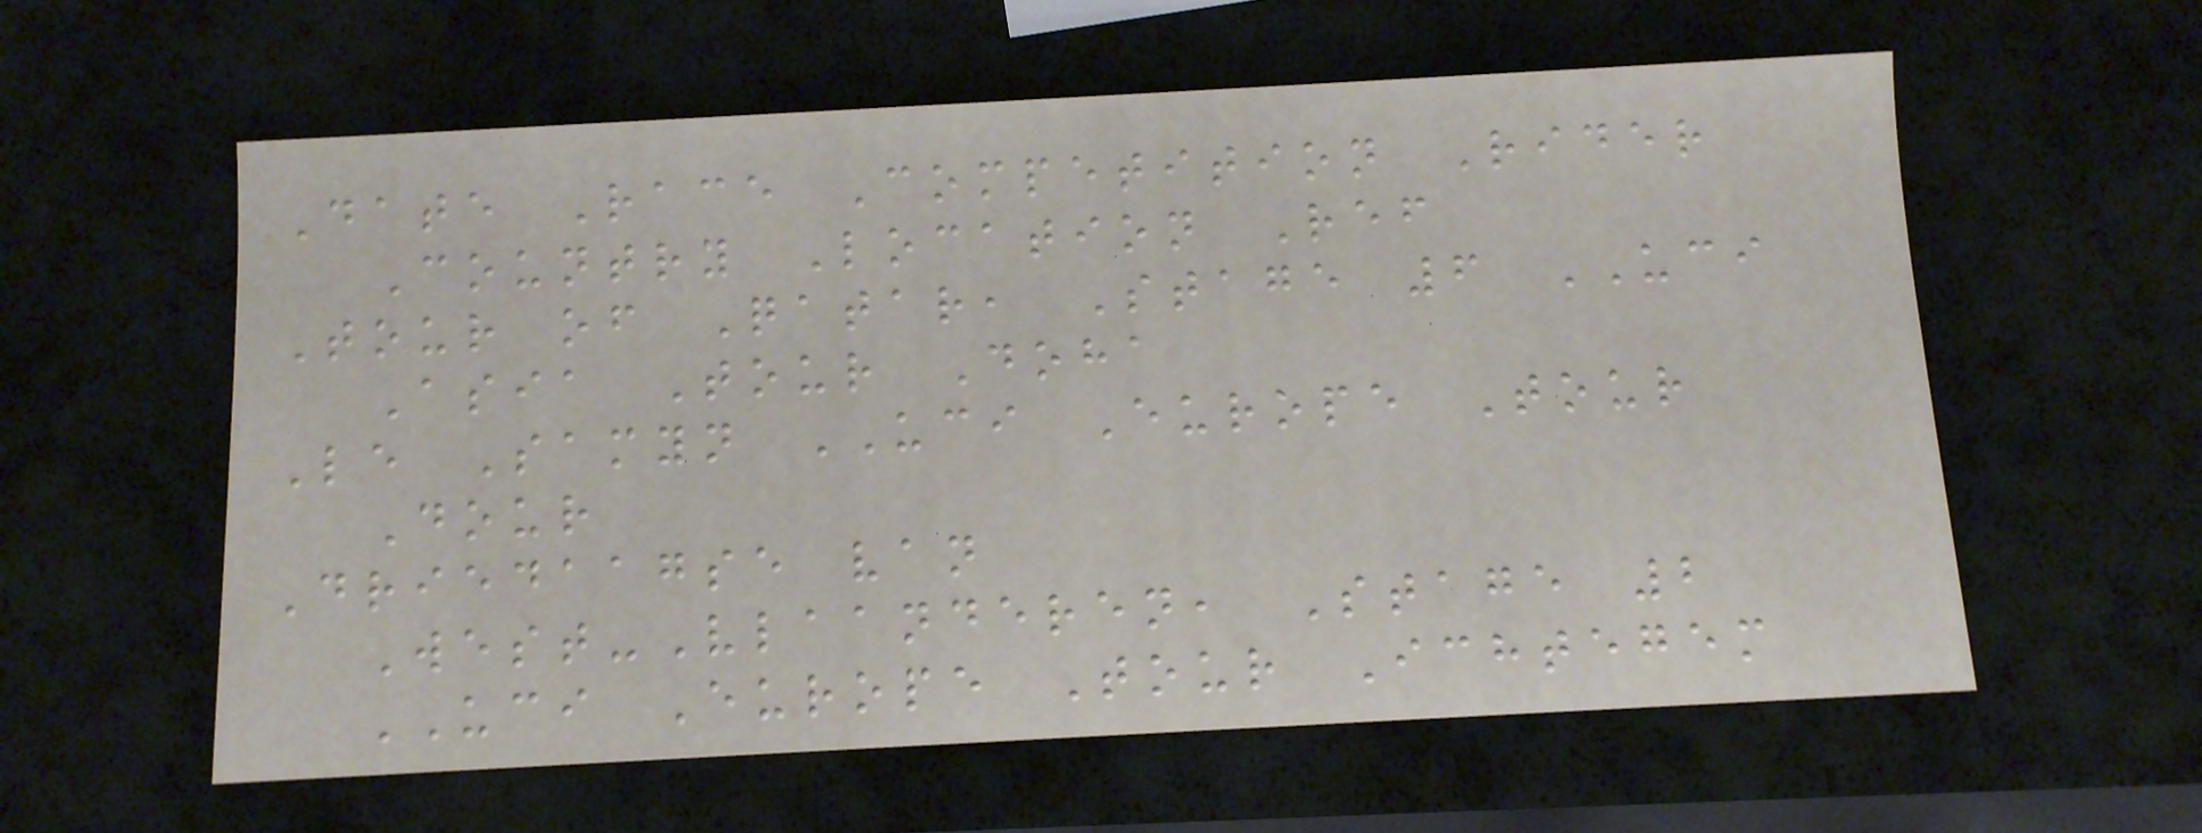Date Race Competition Rider
Country Location Ref
Tour of Qatar, Stage 6 UCI
Asia Tour Doha
Le Samyn UCI Europe Tour
Dour
Driedaagse van
West-Vlaanderen, Stage 2
UCI Europe Tour Ichtegem
